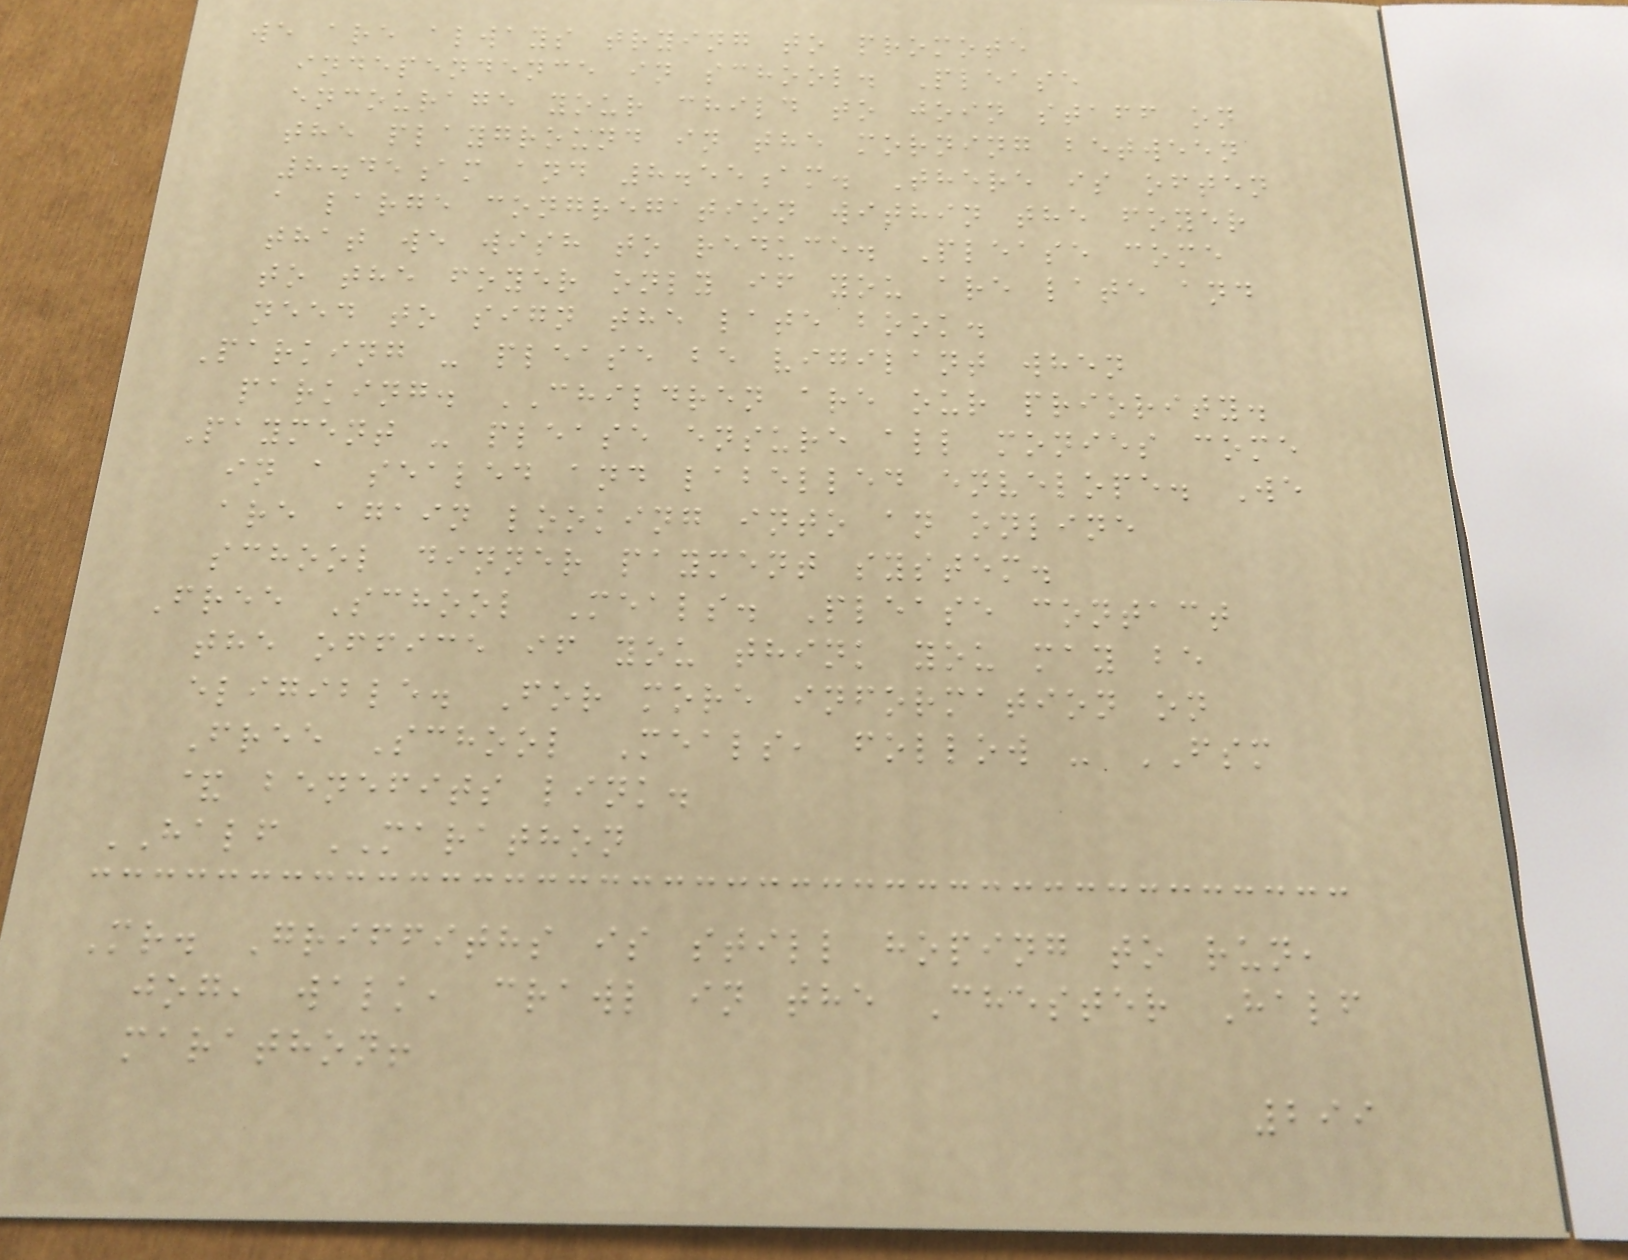we are always trying to promote
independence in school. Please
encourage your child to join staff on
the playground in the morning between
8.45am and 8.55am. There is often
a large congregation within the foyer
that we wish to reduce. Please come
to the foyer only if you are late and
need to sign the late book.
Parking - please be vigilant when
parking. CHILDREN are our priority.
Payment - please ensure all monies come
in a sealed and labelled envelope. We
are again looking into an online
school dinner payment system.
Free School Meals. Please contact
the office if you think you may be
eligible. For more information on
Free School Meals, follow - FSM
& benefits link.
HALF MARATHON
Mr. Griffiths is still hoping to run,
jog, walk, crawl in the Chester Half
marathon!
299
